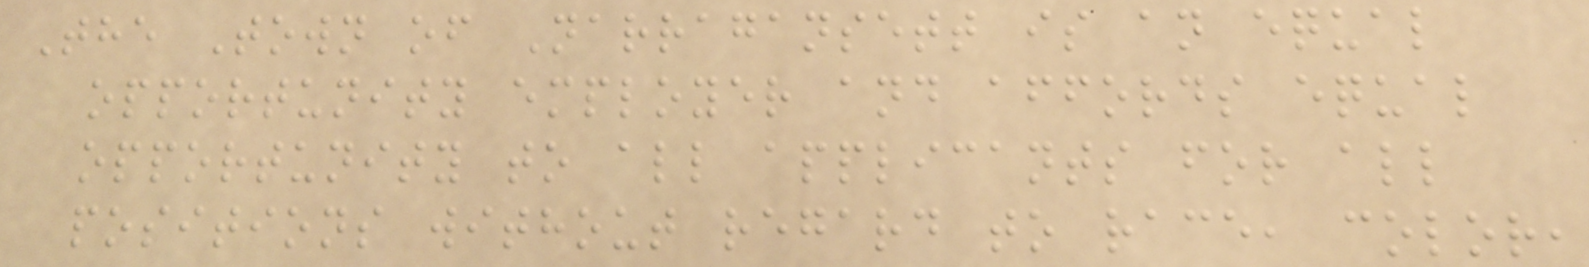The Town of Narragansett is an equal
opportunity employer and affords equal
opportunity to all applicants for all
positions without regard to race, color,
